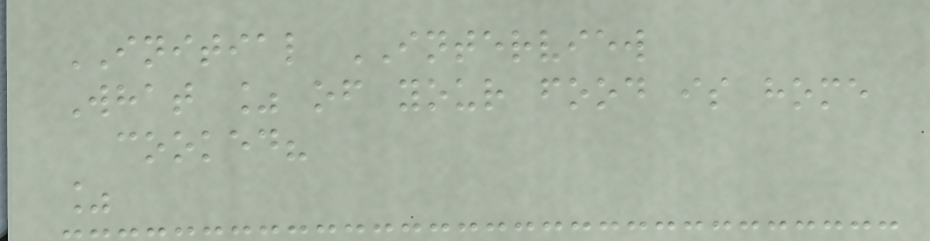INITIAL INTERVIEW
What % of your food is home
cooked?
%
